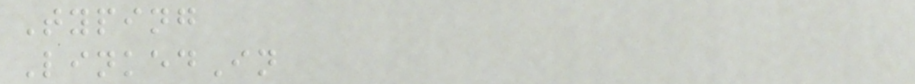Typing
LinkedIn
